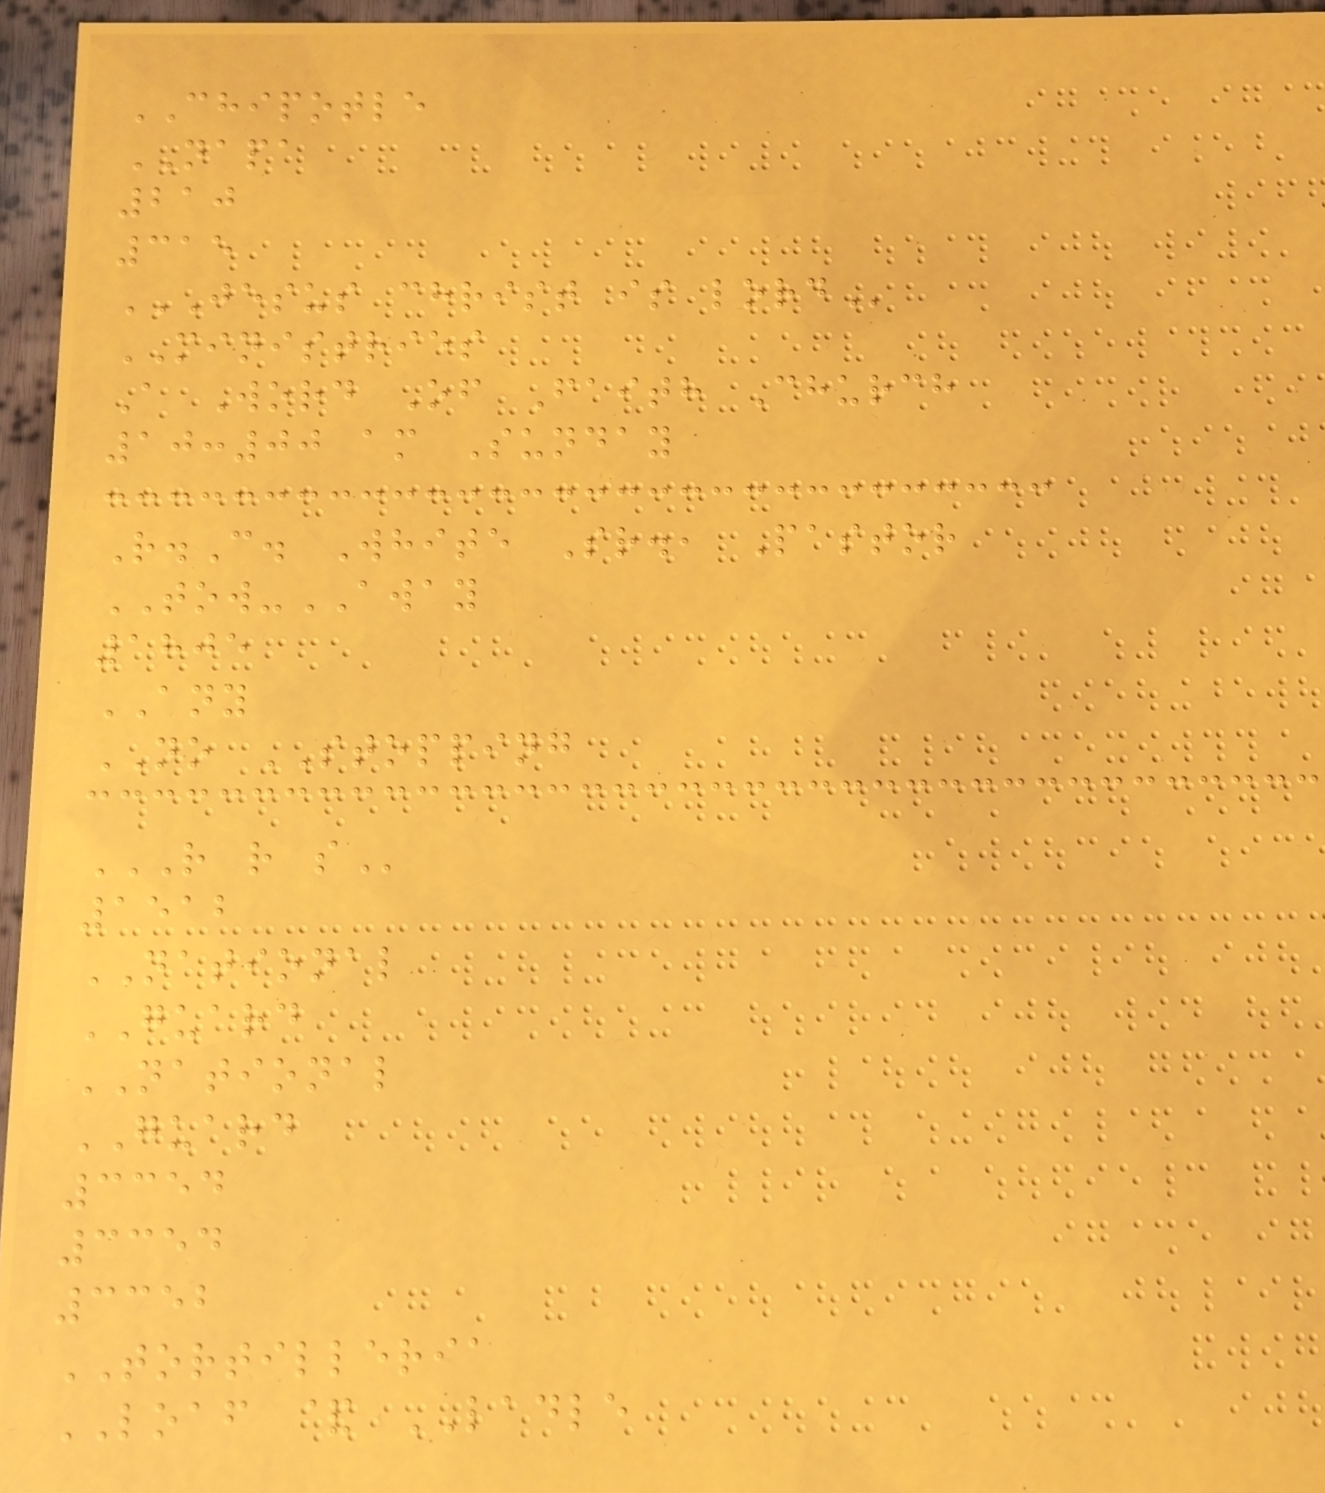CHIPOTLE
NAPA
210
315
JESUS CHRIST IS LORD
MINISTRIES
A Word Of Faith Church
10:00 am Sunday
R.C. White Sr., Pastor
TOW-AWAY
1805
ANY
NO STOPPING
R R S
1512
NATIONAL
GUARD
NATIONAL
GUARD
3354
3354
3352
TORTILLERIA
LOAF & LADLE
